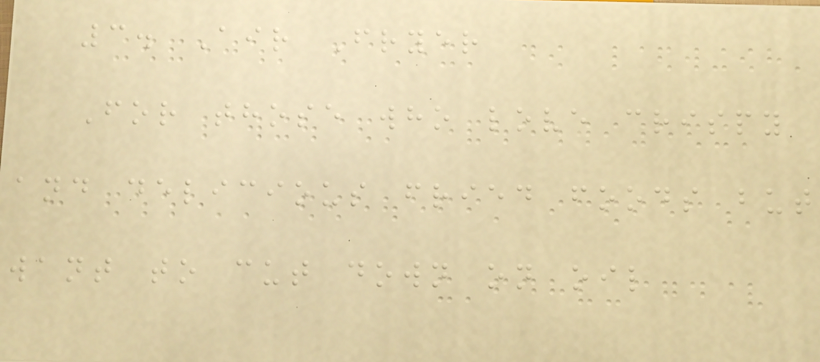3. Air Fryer
For those who love crispy
and delicious fried foods but
want to cut down on oil
